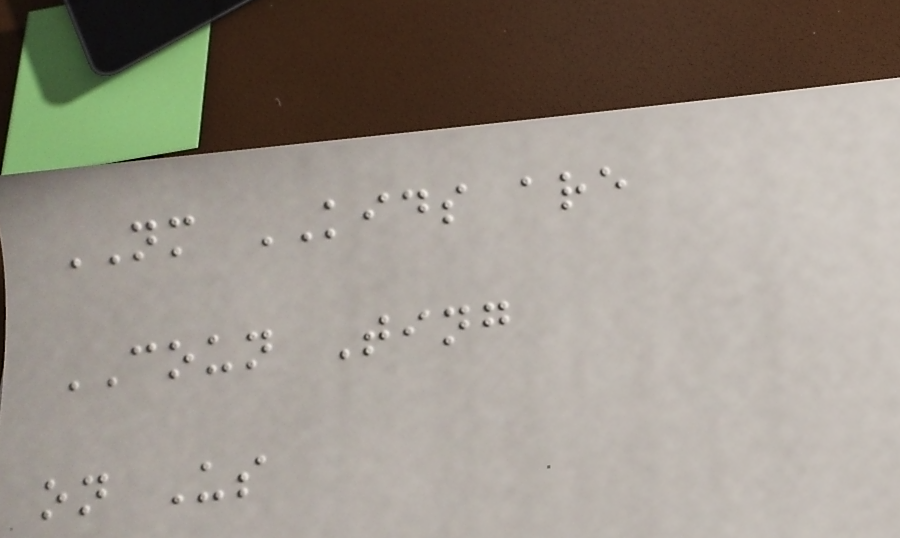NM KIDS are
COUN Ting
on Us
